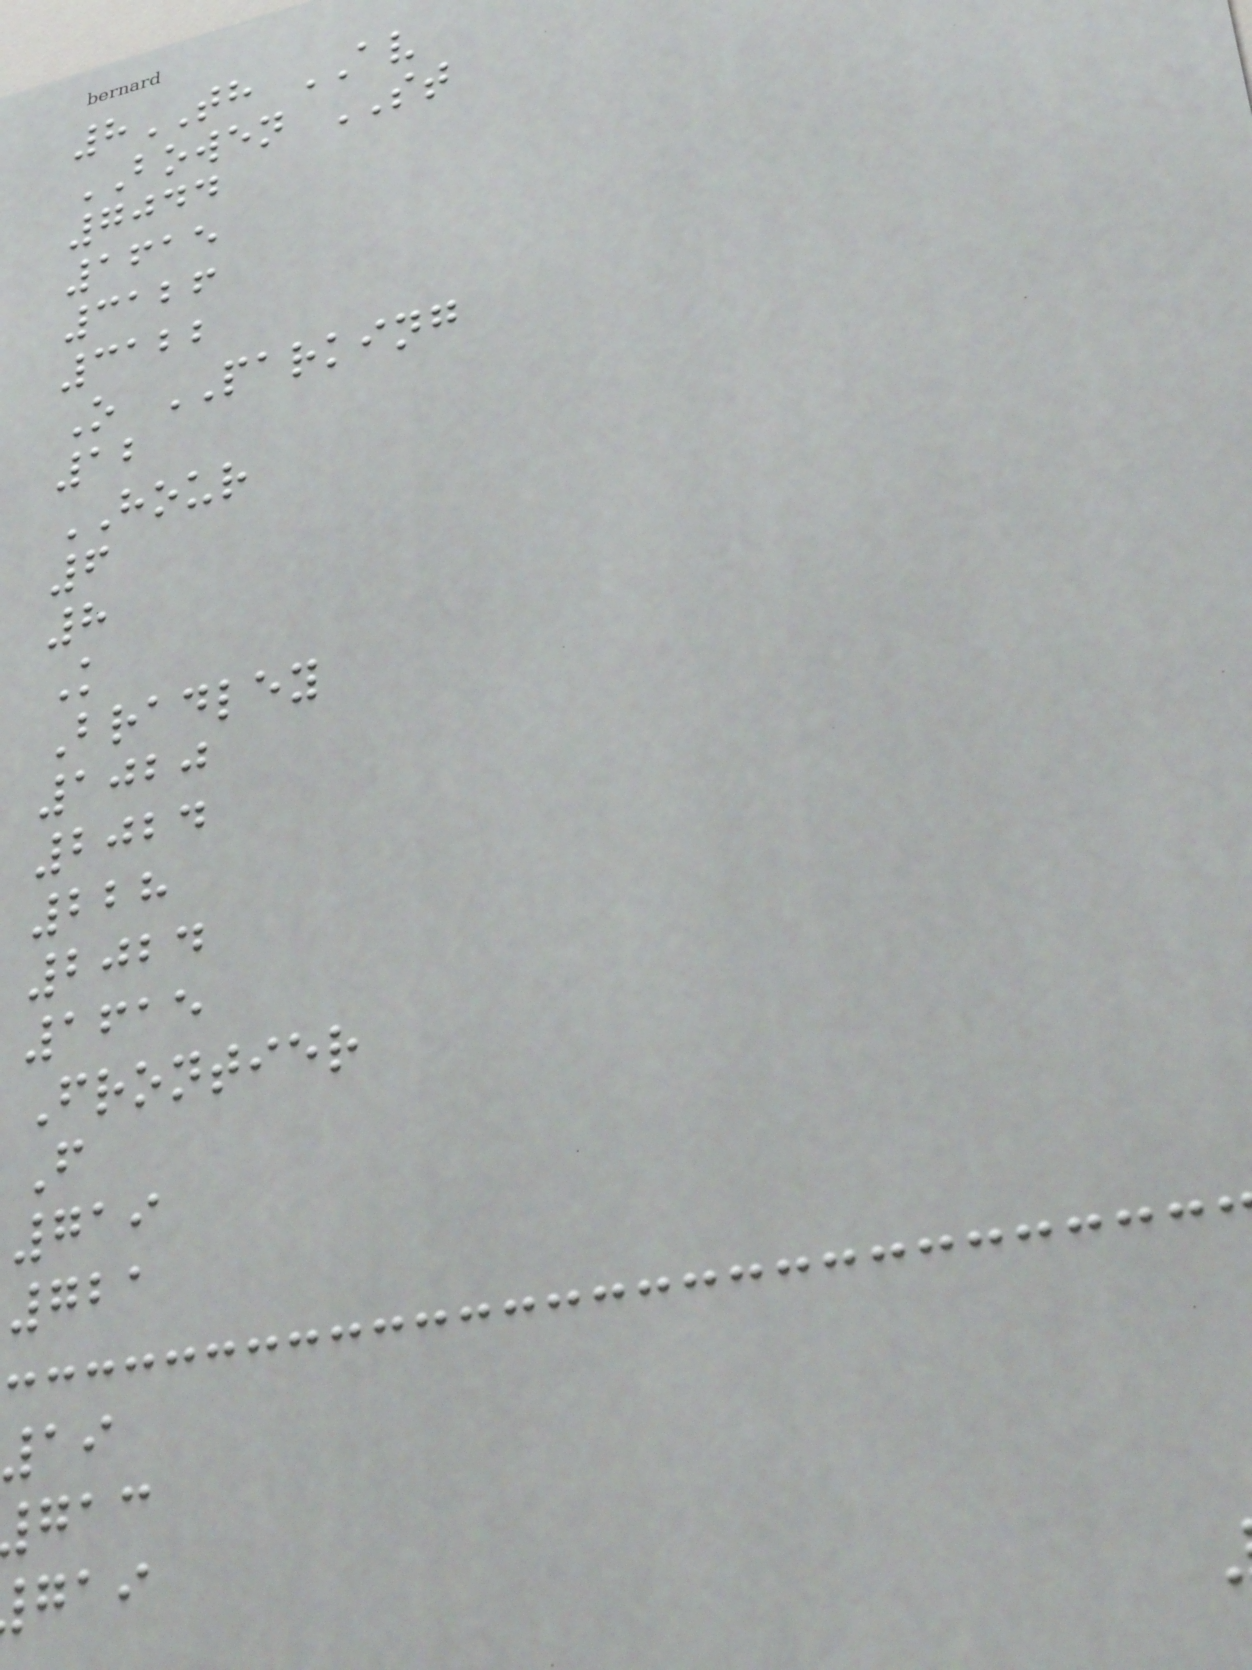8TH AV
BOWEN ST
7044
1615
3126
3122
O PARKING
12
HOUR
6
8
K
Bradley
1020
2024
228
2024
1615
Frontier
F
719
721
19
